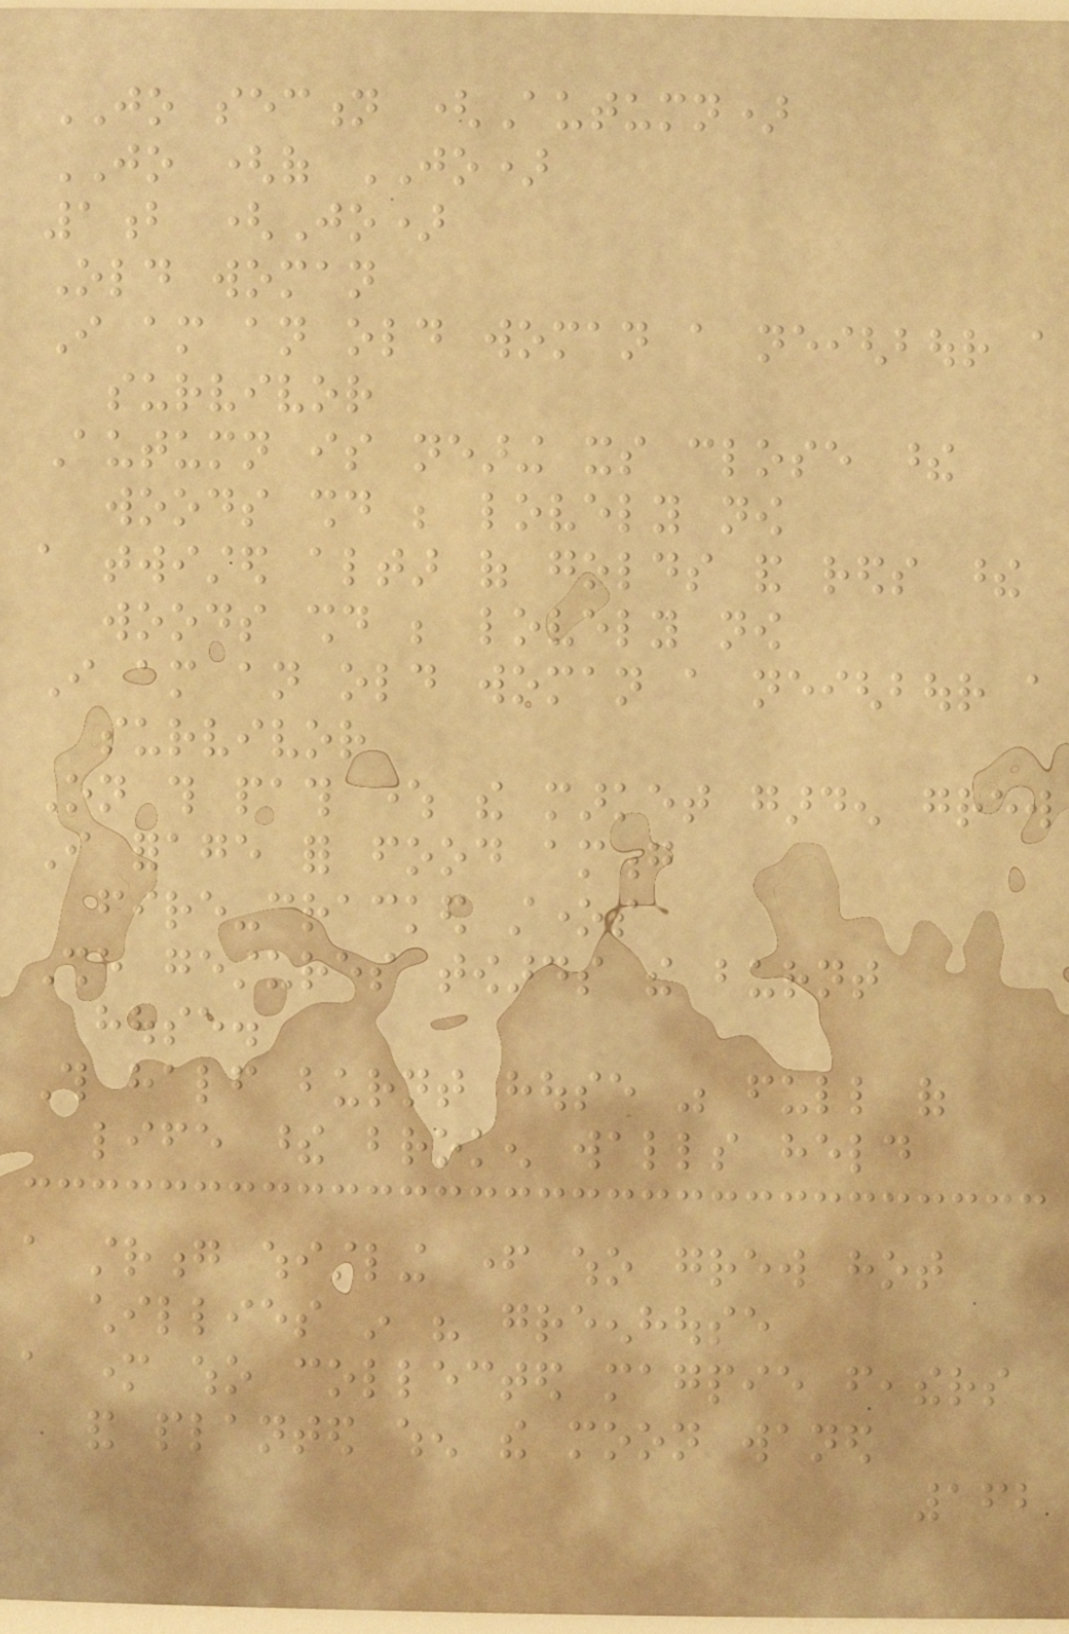JO section (Autumn)
JO (of JO)
1b (Jo)
Old woman
I am an old woman a neighbour a
survivor
Autumn is nearing its close these
woods should be lovely now
a twisted altar of golds and reds these
woods should be lovely now
I am an old woman a neighbour a
survivor
On this path where the market garden grew
I forage for food among
fire-cracked stones
She gestures towards the burnt
house.
This half burnt house was full of
life these broken walls held
a strong whistling father who grew hot
chillies in his greenhouse
a mother who collected magpie feathers
and planted when the moon waned
162
